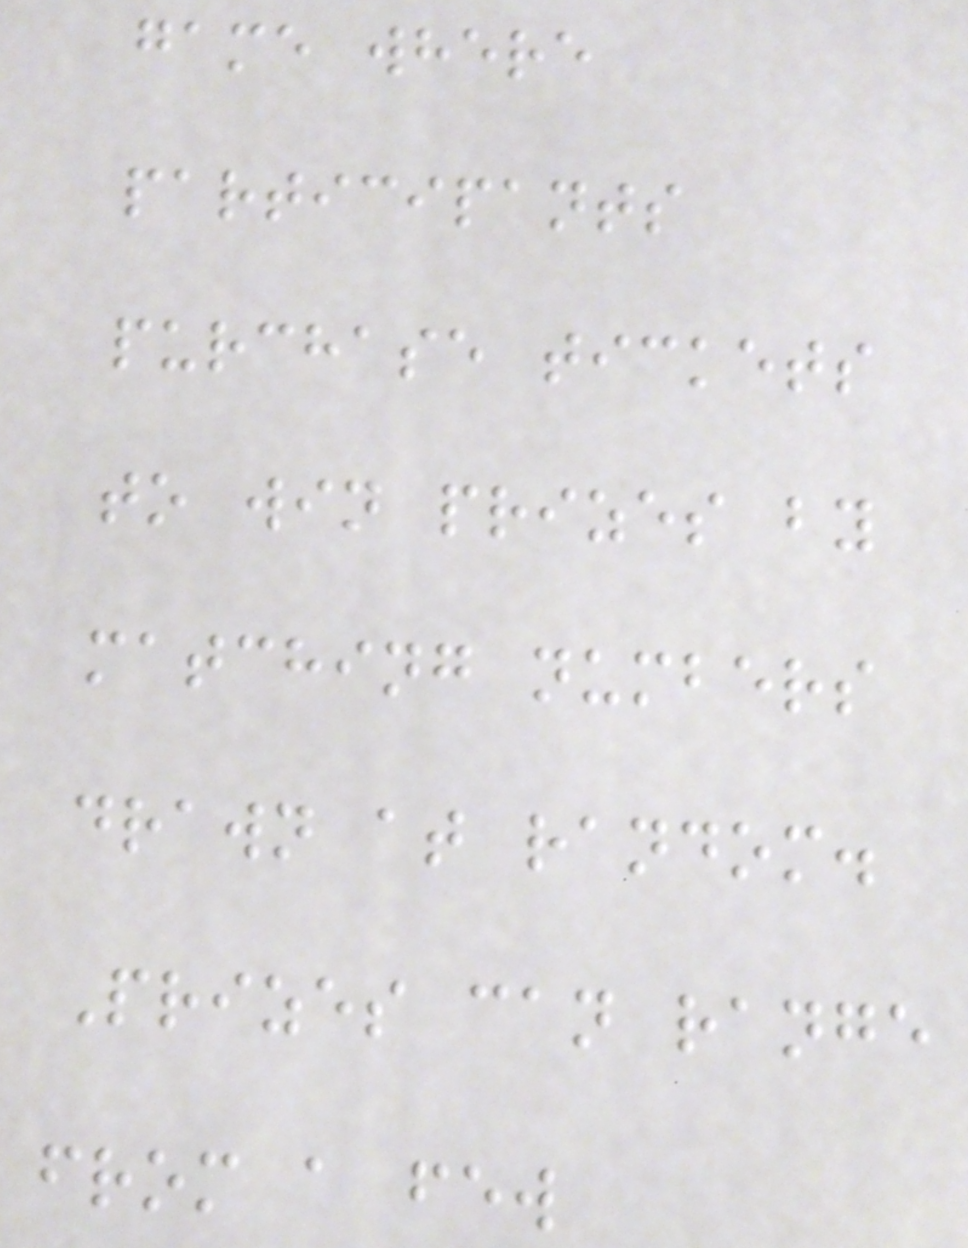game where
participants
purchase tickets
to win prizes by
matching numbers
drawn at random.
Prizes can range
from a few
